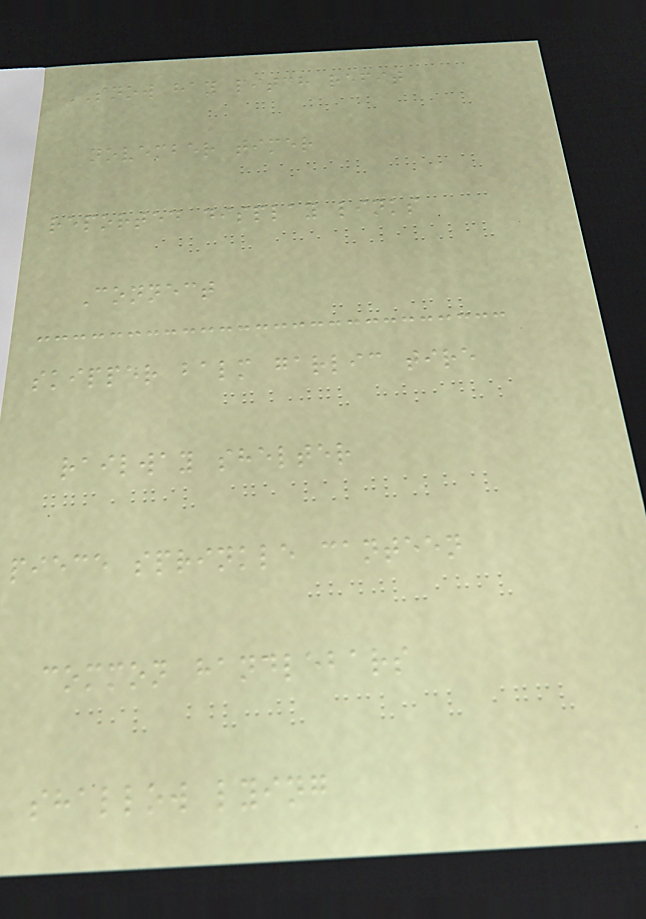SNOW hay pitch refit
november timer
reported display links
Connect
skipper balm garlic tire
railway shelter
piece sprinkle canteen
common handlebars
shallow lying
